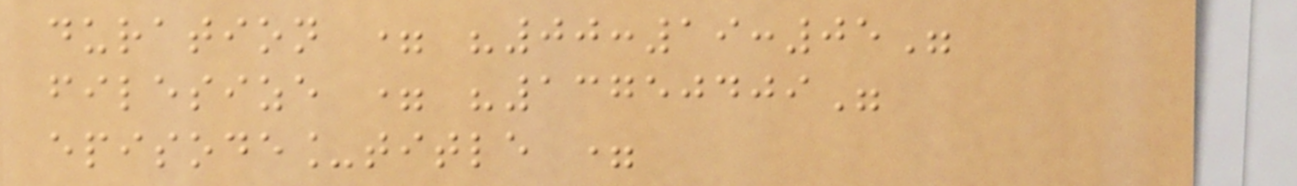duration = "00:19:05"
filesize = "13750409"
episode_title =
